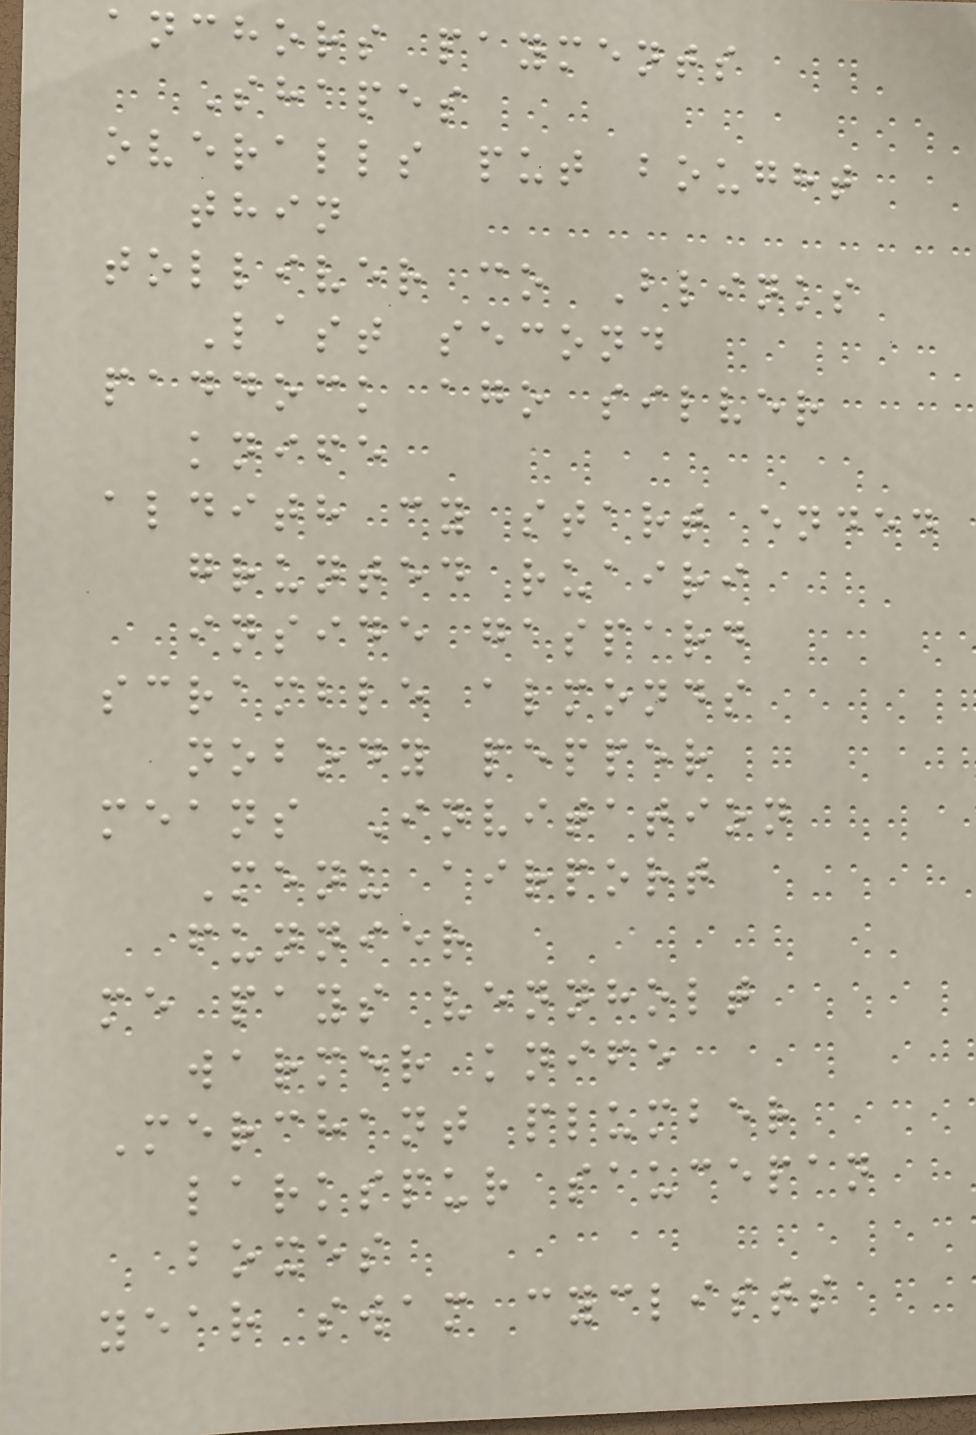anchors payments
Shapes
overalls put bought
thin
tolliver co Blinks
Last second
paddock ago silver
knife
aldith cy start ended
grunted ruairi
inside gaspard
scramble almonds
nobody pepper
means Invitation
Menu airport
funnier
me pays vennholt
warmer knife
Merchant plumber
larkspur saucepan
boxes
year swam cyclists
